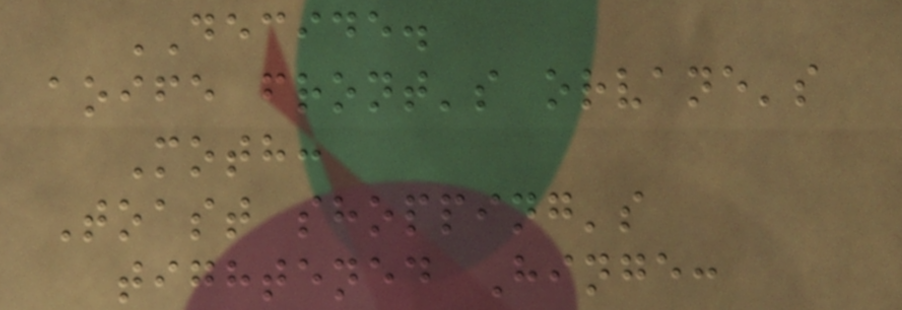DECIDE.
aoife front's orvane's
Moth:
Toast shopping's
tightened Hinge:
